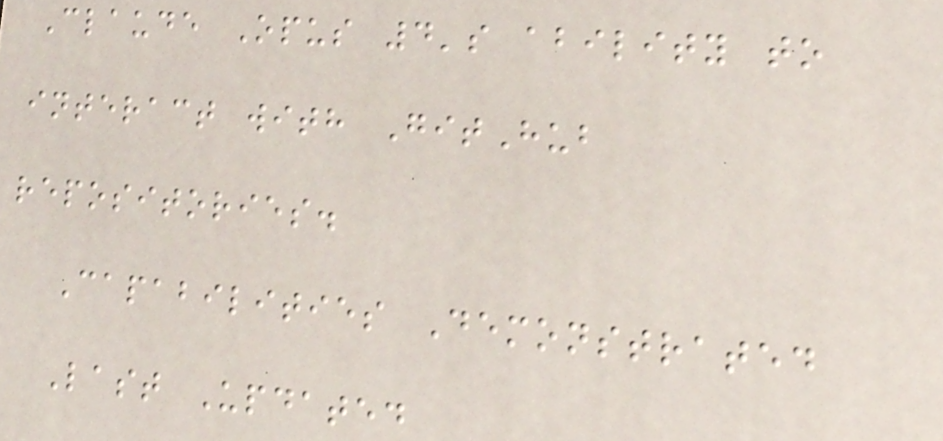Claude Opus 4's ability to
interact with GitHub
repositories.
Capabilities Demonstrated
Last Updated
